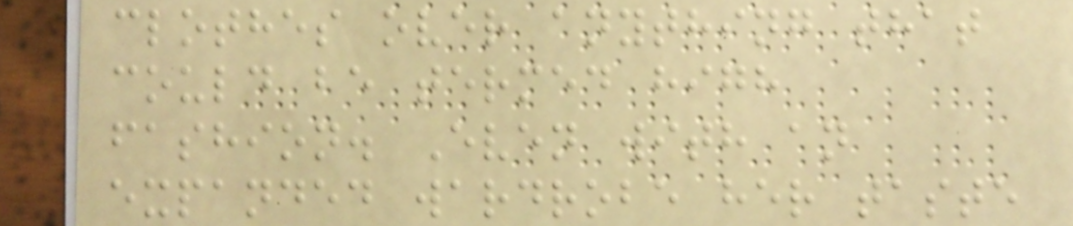clothes over anything that
could be termed high
fashion. Even with an
expanded wardrobe her taste
